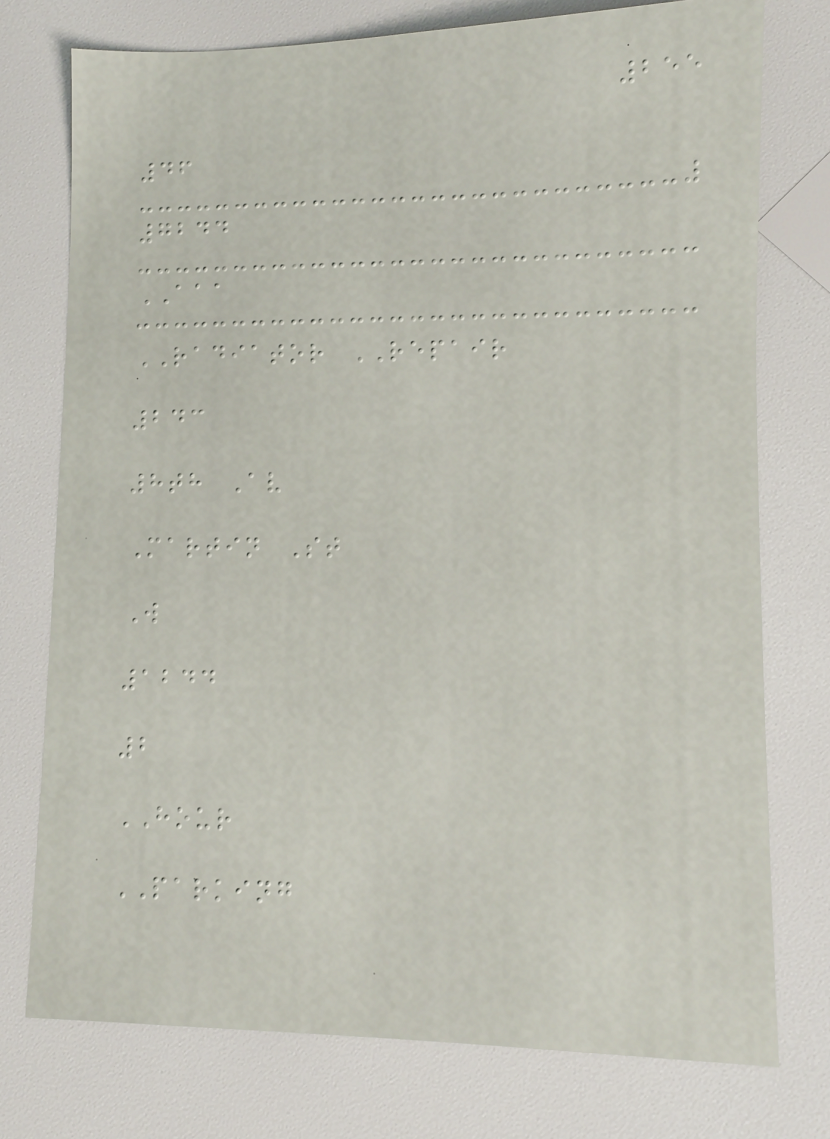255
46
7244
AAA
RADIATOR REPAIR
243
8th Av
Martin St
W
1244
2
HOUR
PARKING
